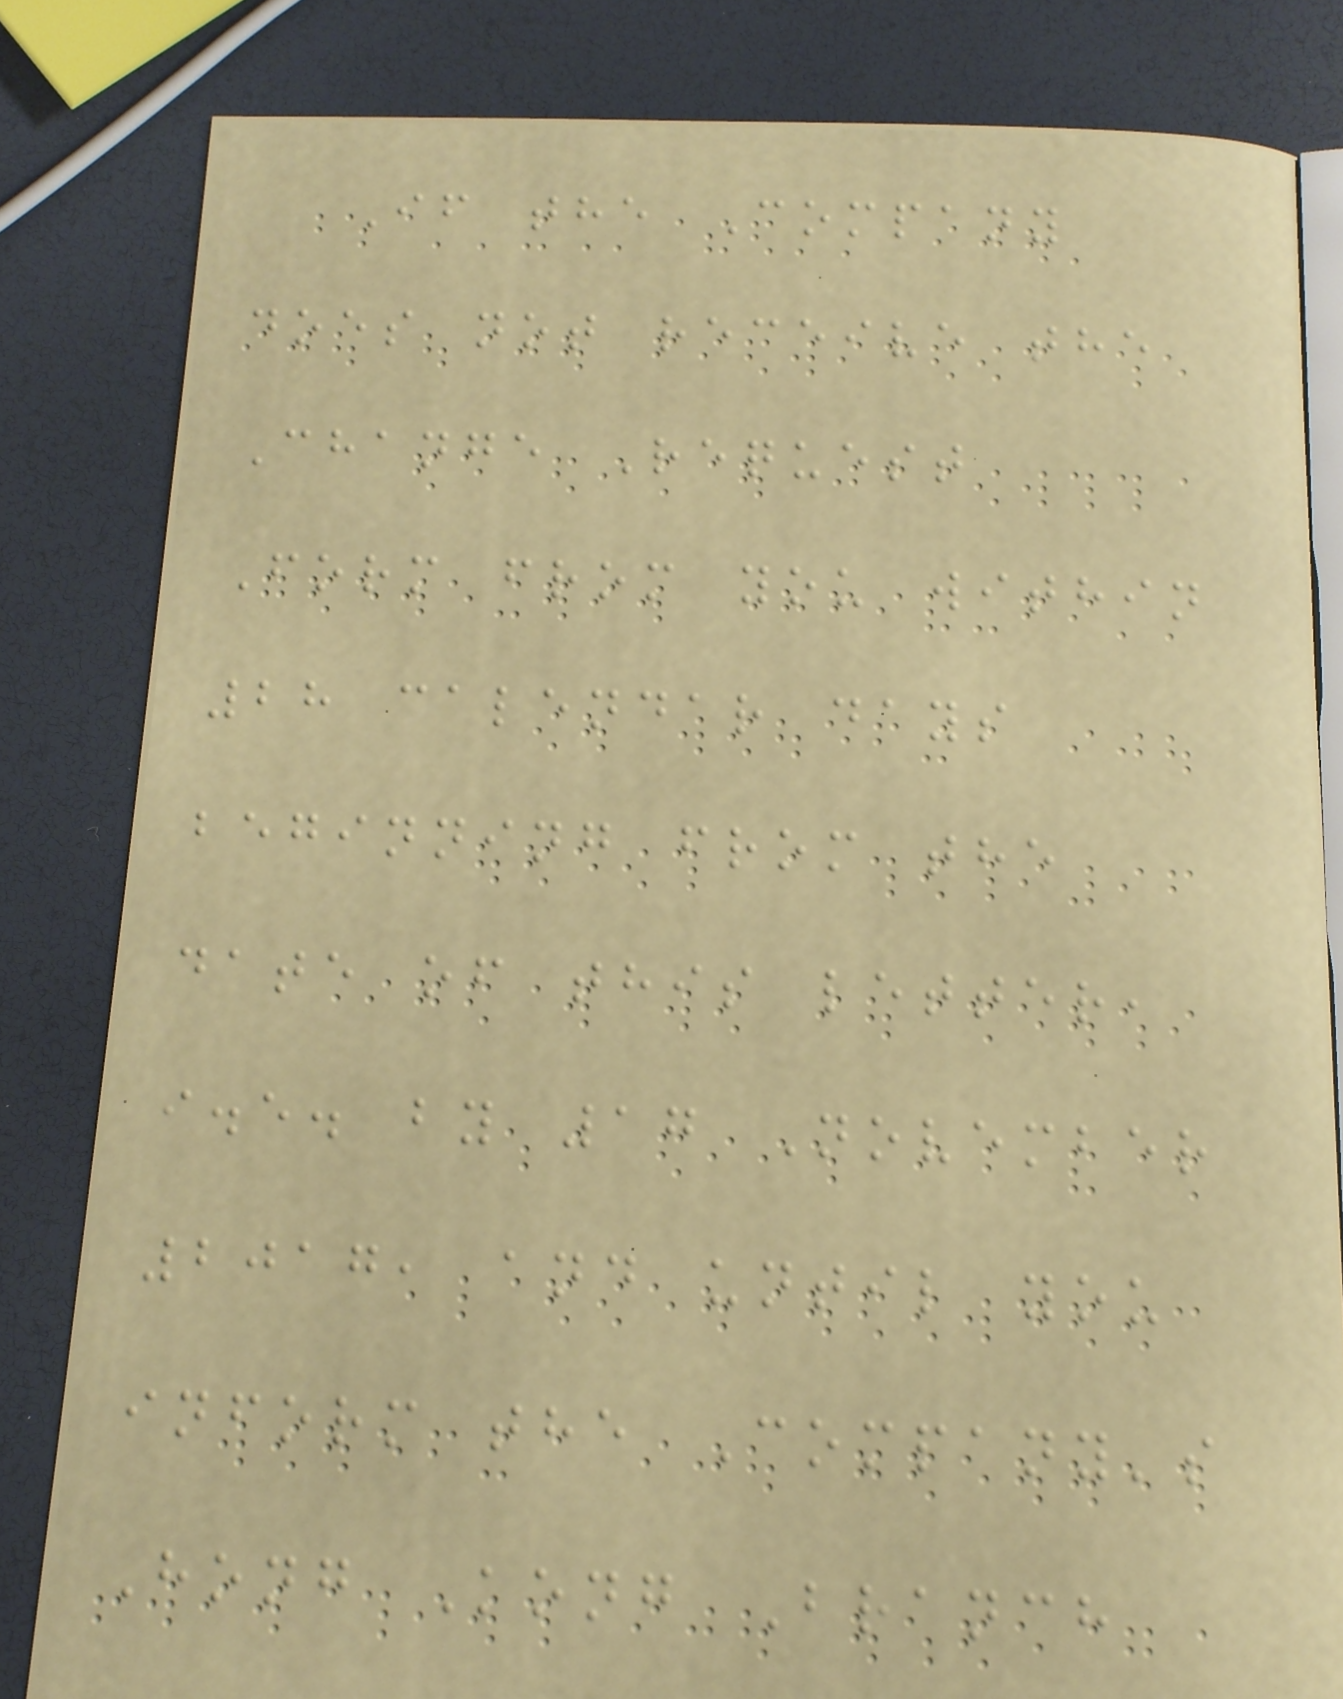If the Company
does not receive the
Change Request
Form from you within
28 calendar days
beginning from the
date of this letter,
i.e. by 17 November
2017, and until you
inform the Company's
Hong Kong Branch
